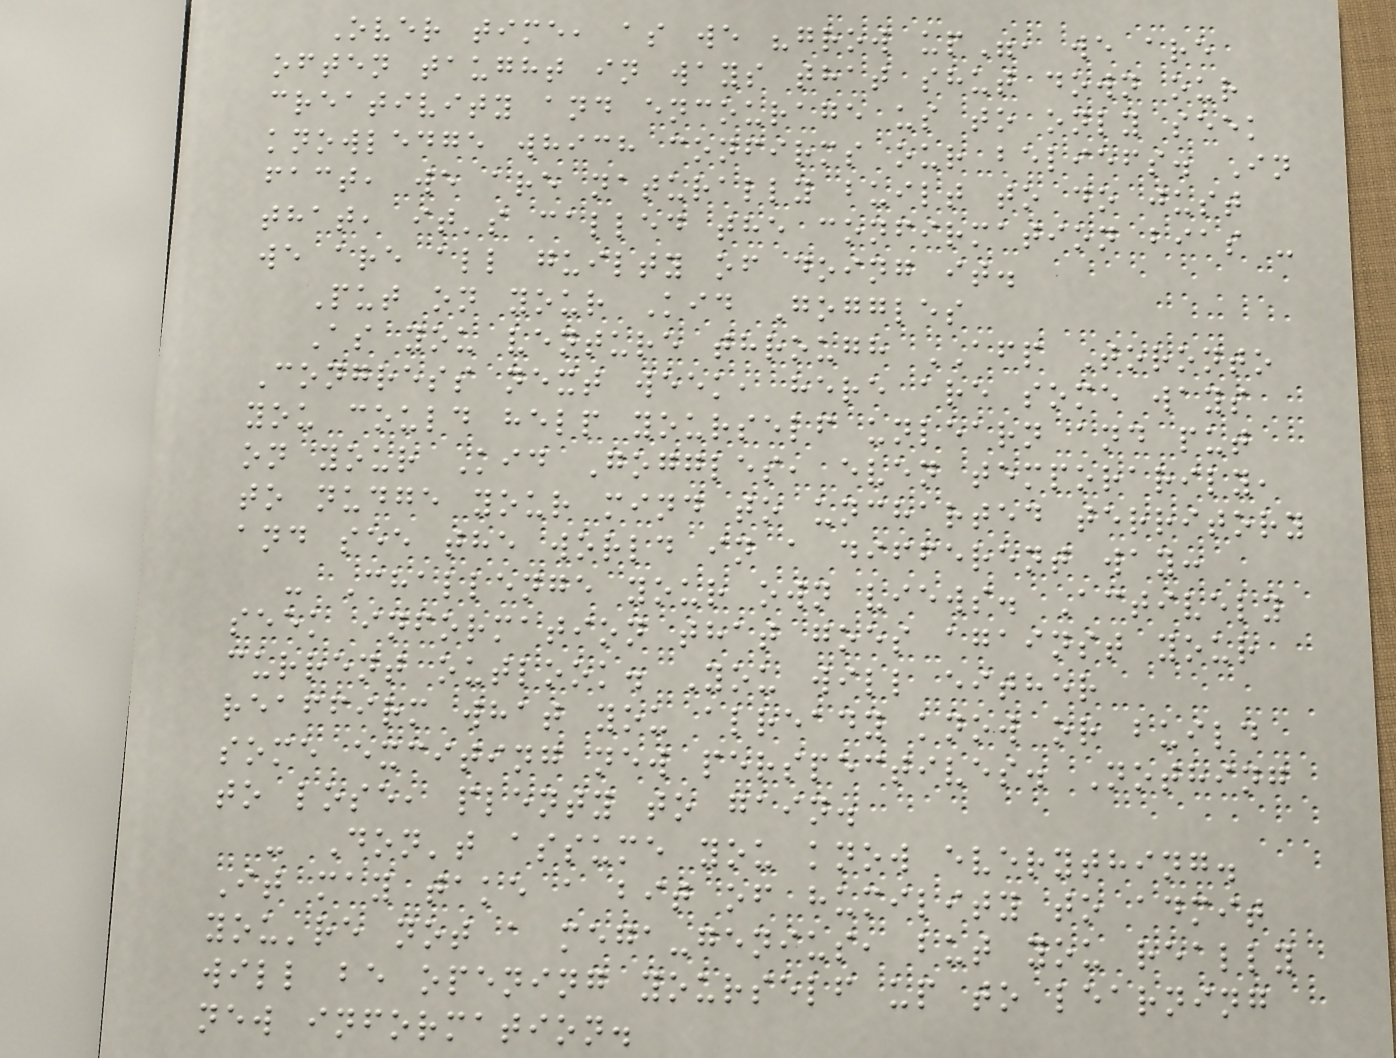Over time, as we "grow up", we are
often taught in ways that shut down our
creativity and encourage us to only seek
knowledge which confirms our beliefs. In
fact, we are naturally built to do just
that, it's called the confirmation bias -
we are all guilty of doing it.
Put on your Kid Goggles
As you venture through AFP Toronto
Congress next week, here are some ways
you could help yourself unlearn and put
on your Kid Goggles, even temporarily,
to nudge your mind to uncharted territory
and see the world in a different way:
- Challenge your own views. Actively
seek information that goes against your
current outlook. You will either
reaffirm what you already know or build
some exciting new perspectives. Nothing
to lose, plenty to gain.
- Don't assume you know everything.
It may take a bit of humility to admit
you're not a mega-genius, but you really
will be opening yourself up to learning
new information.
